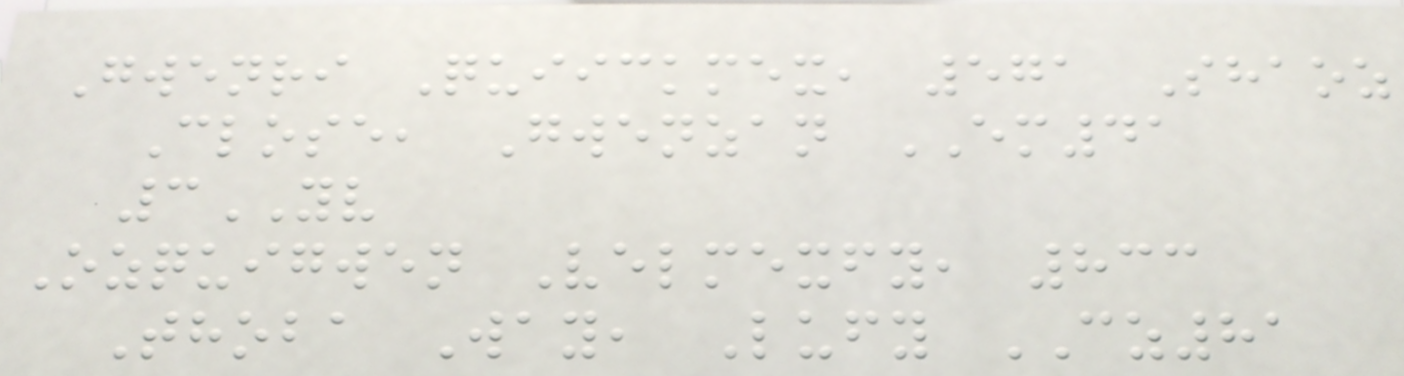Gwenri Quiickmex, 571 Shaoz
Close, Gwenzan EM41
3YV
Ozquigwen Velmexfy, 833
Thoba Way, Lufy CZ81
